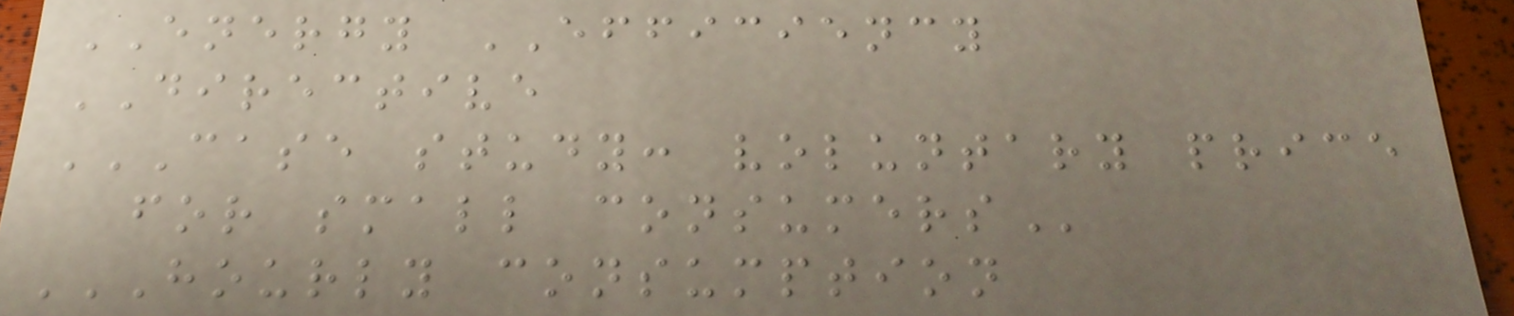ENERGY EFFICIENCY
DIRECTIVE
CASE STUDY: VOLUNTARY PRICE
FOR SMALL CONSUMERS
HOURLY CONSUMPTION
